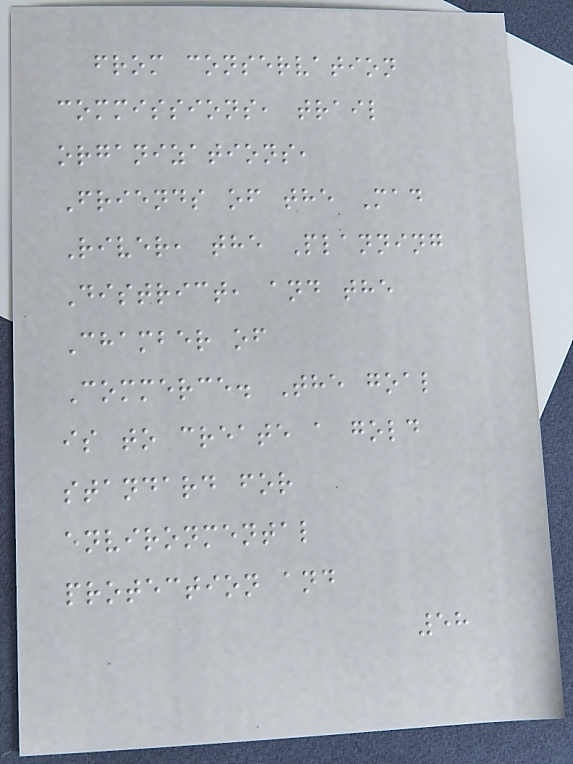from conservation
commissions, trail
organizations,
Friends of the Mad
River, the Planning
District, and the
Chamber of
Commerce. The goal
is to create a gold
standard for
environmental
protection and
58
